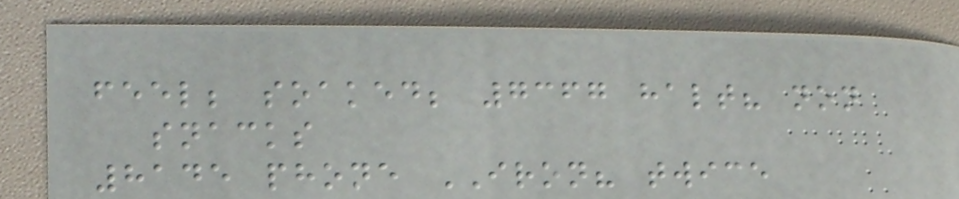feel; soaked; 7367 halt? non
snacks
8145 phone IRON? twice
